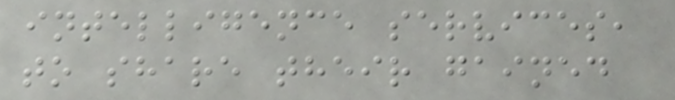intelligence services,
to share their gained
